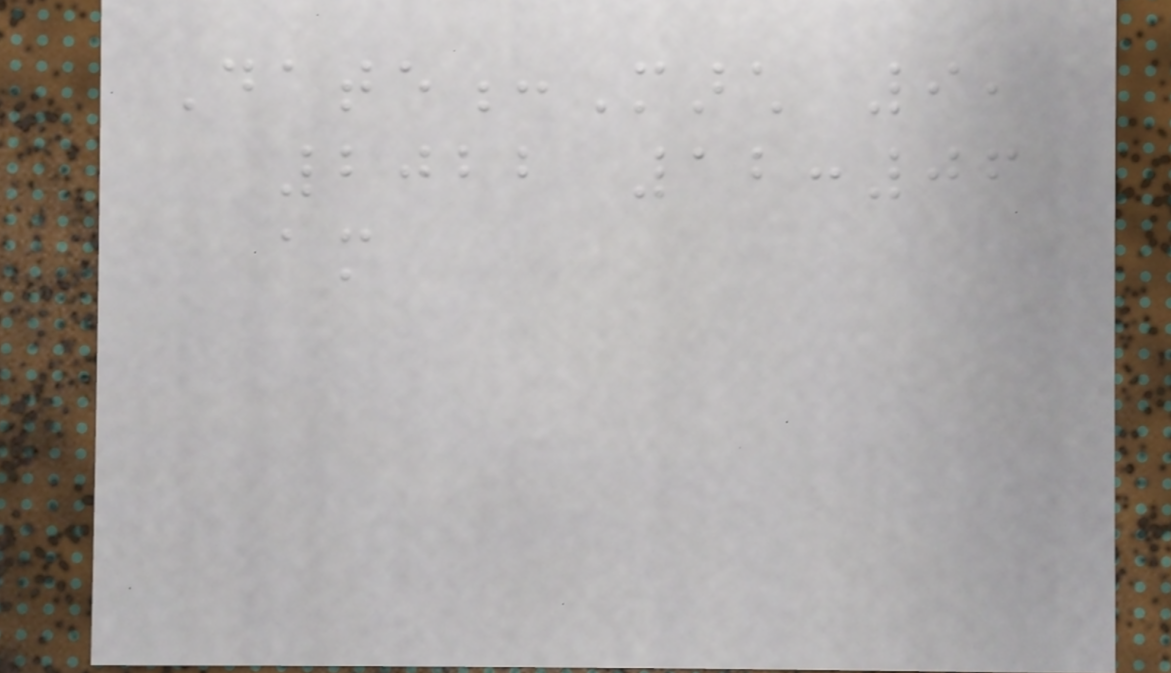Date:March 9,
2022 12:06
am
